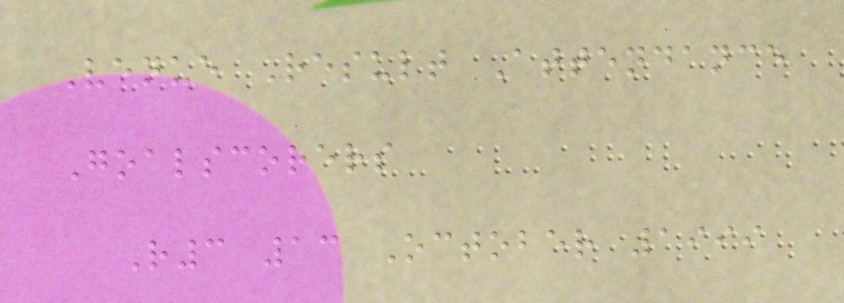Venue Result Attendance
Goalscorers
R3 13 October 1999
